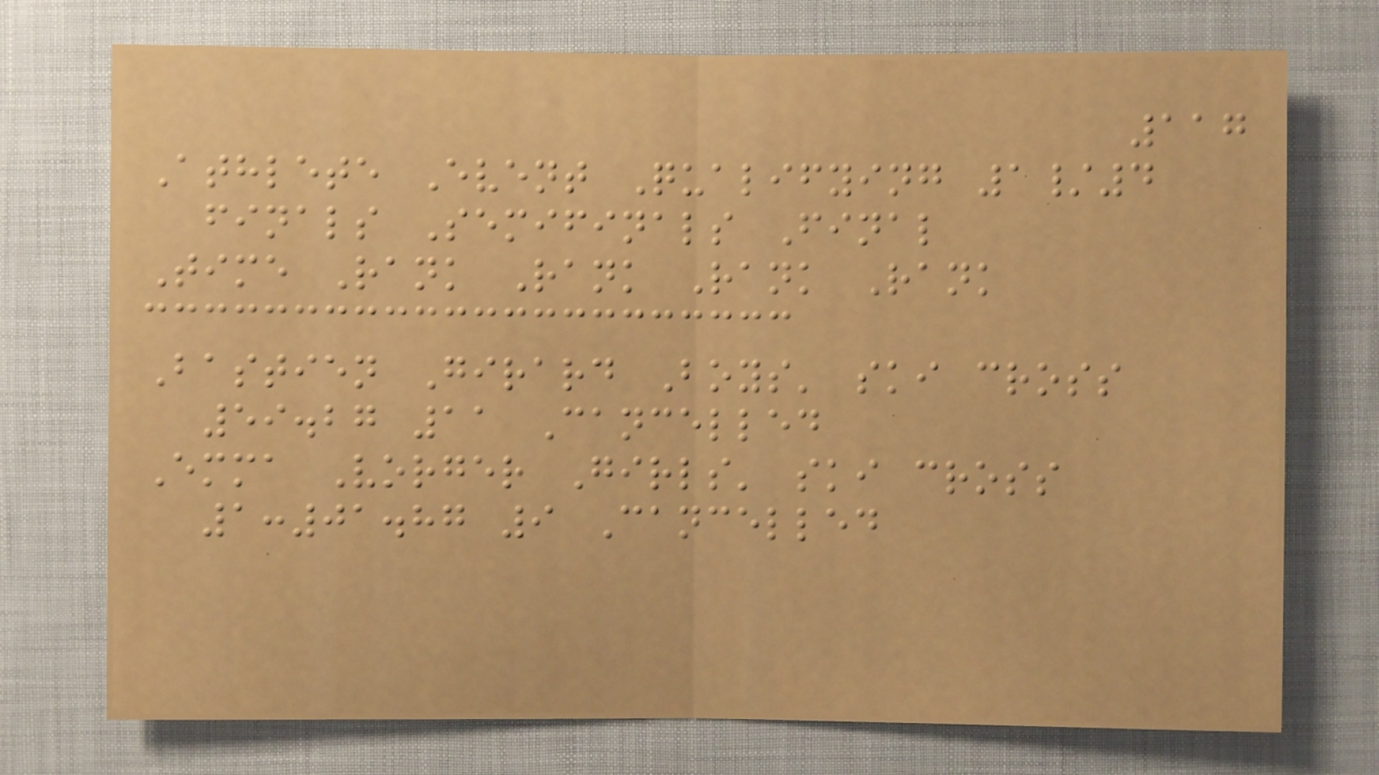117
Athlete Event Qualifying 1/4
finals Semifinals Final
Time Rank Rank Rank Rank
Bastien Girard Boys' ski cross
59.27 11 Cancelled
Emma Vorger Girls' ski cross
1:01.87 9 Cancelled
